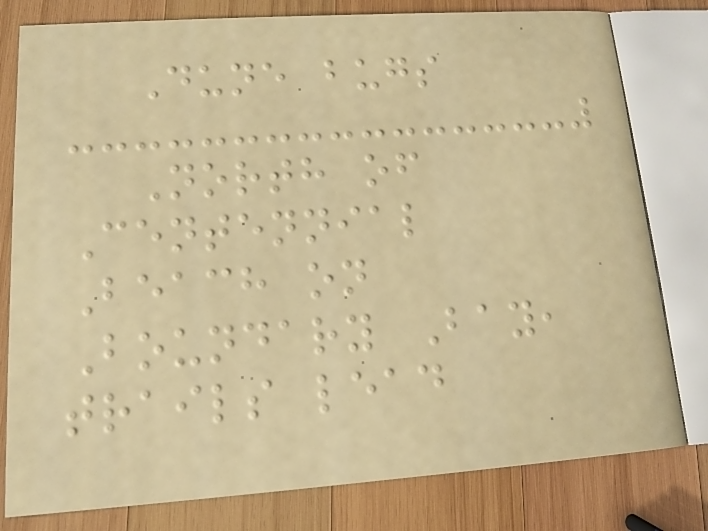Dune bugs
North of
Centennial
Beach on
Boundary Bay,
trails lead
